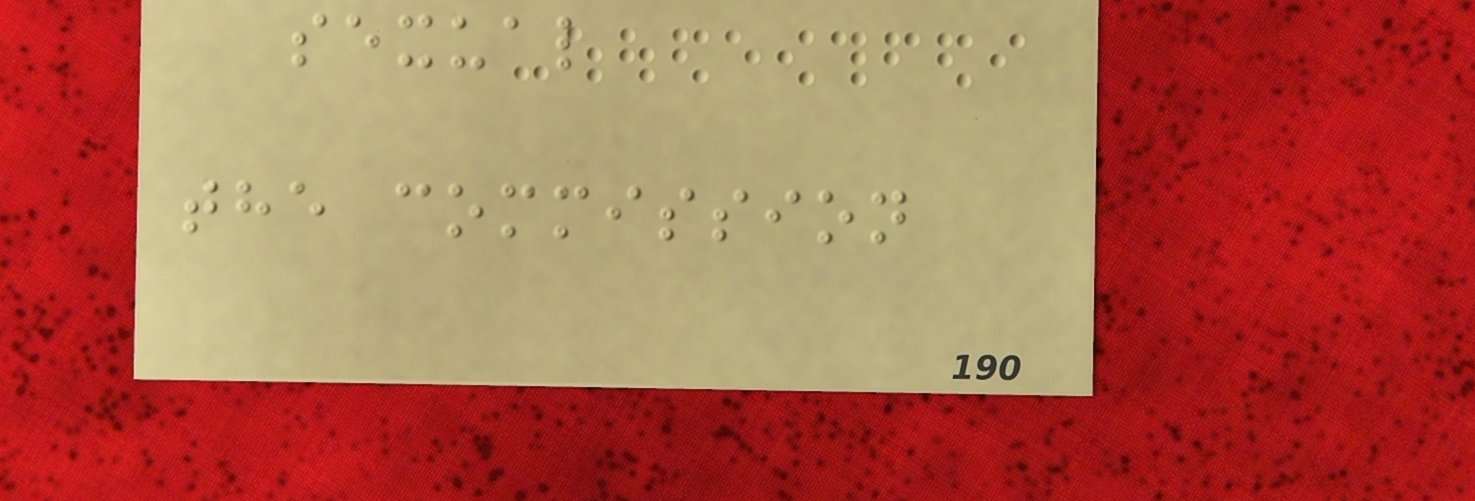sexual
the commission
